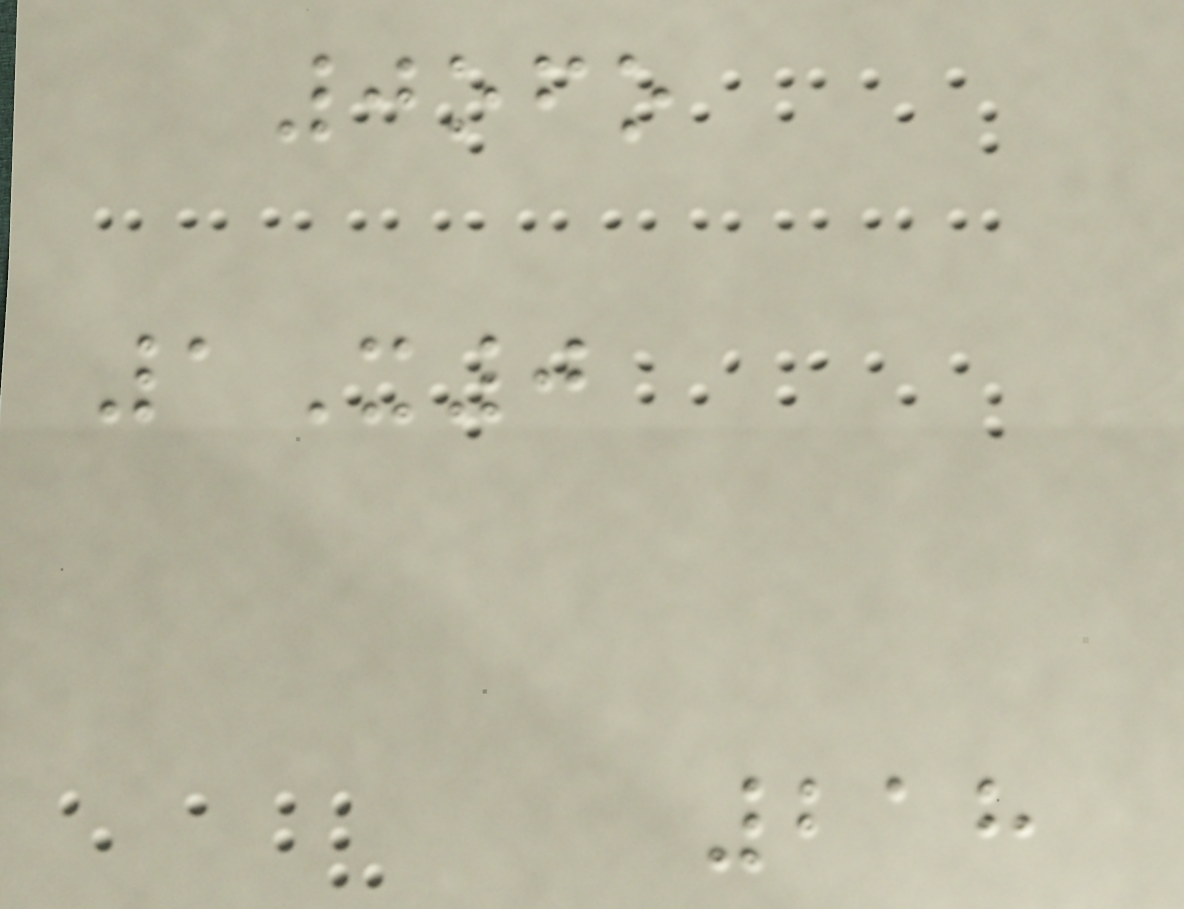0ofo
1X0
218
